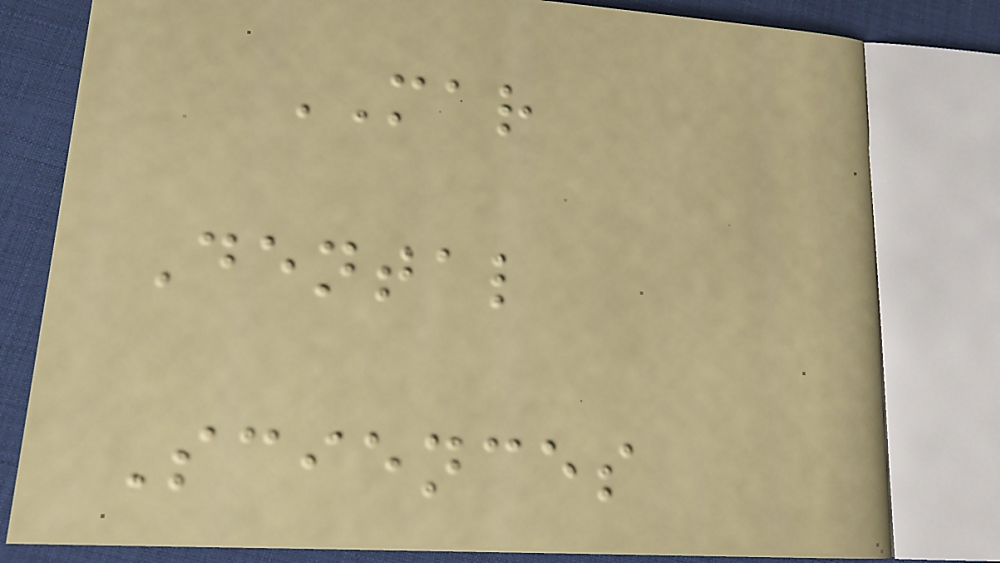MAR
Dental
Sciences
